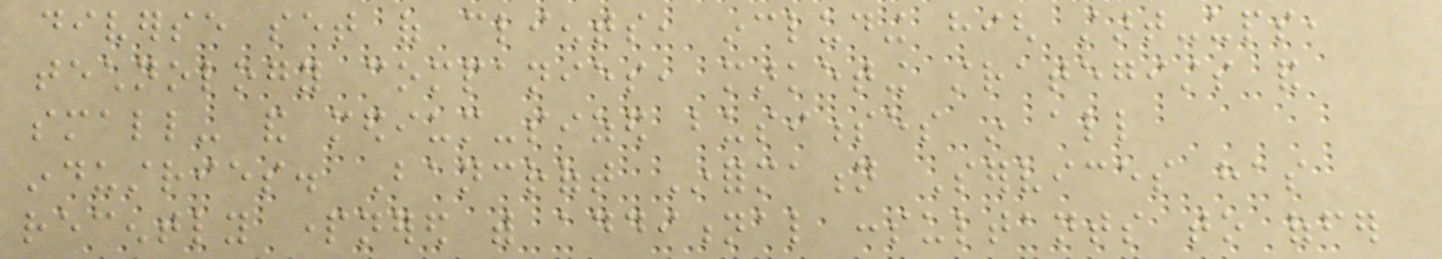diverse set of clients, including high start-ups,
technology companies, marketing strategists and
small- and medium-sized businesses in all
industries. Bancroft Information Services has
recently partnered with additional consultants to offer
